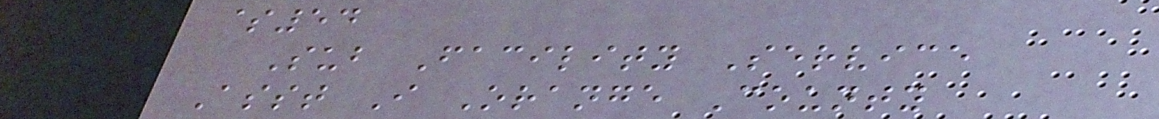$54
Sub Facility Service
Asst I Orange County
